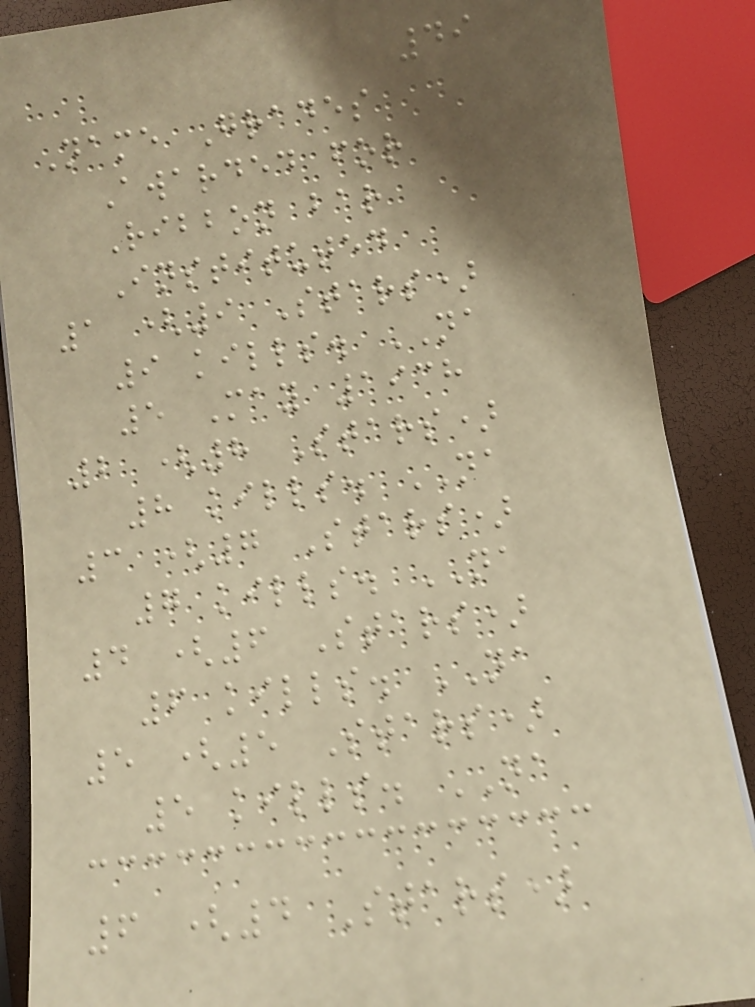49
Name Grades
Awarded for
Ribbon bar
Instituted
1 (9 Stars)
9 kills. NA
5 May 1938
2 (8 Stars)
8 kills. NA
3 (7 Stars)
7 kills. NA
4 (6 Stars)
6 kills. NA
5 (5 Stars)
5 kills. NA
6 (4 Stars)
